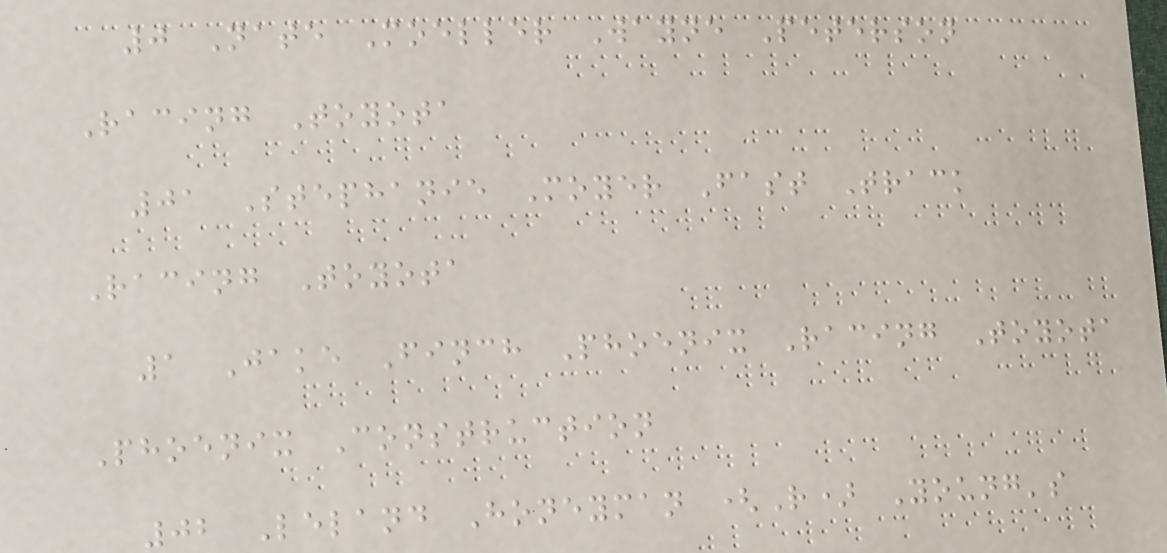0 Nate Moeller Wayne Peterson
Racing Toyota
01 Stephanie Moyer Fast Track
Racing Toyota
1 Jake Finch Phoenix Racing Toyota
Phoenix Construction
02 Leland Honeyman (R) Young's
